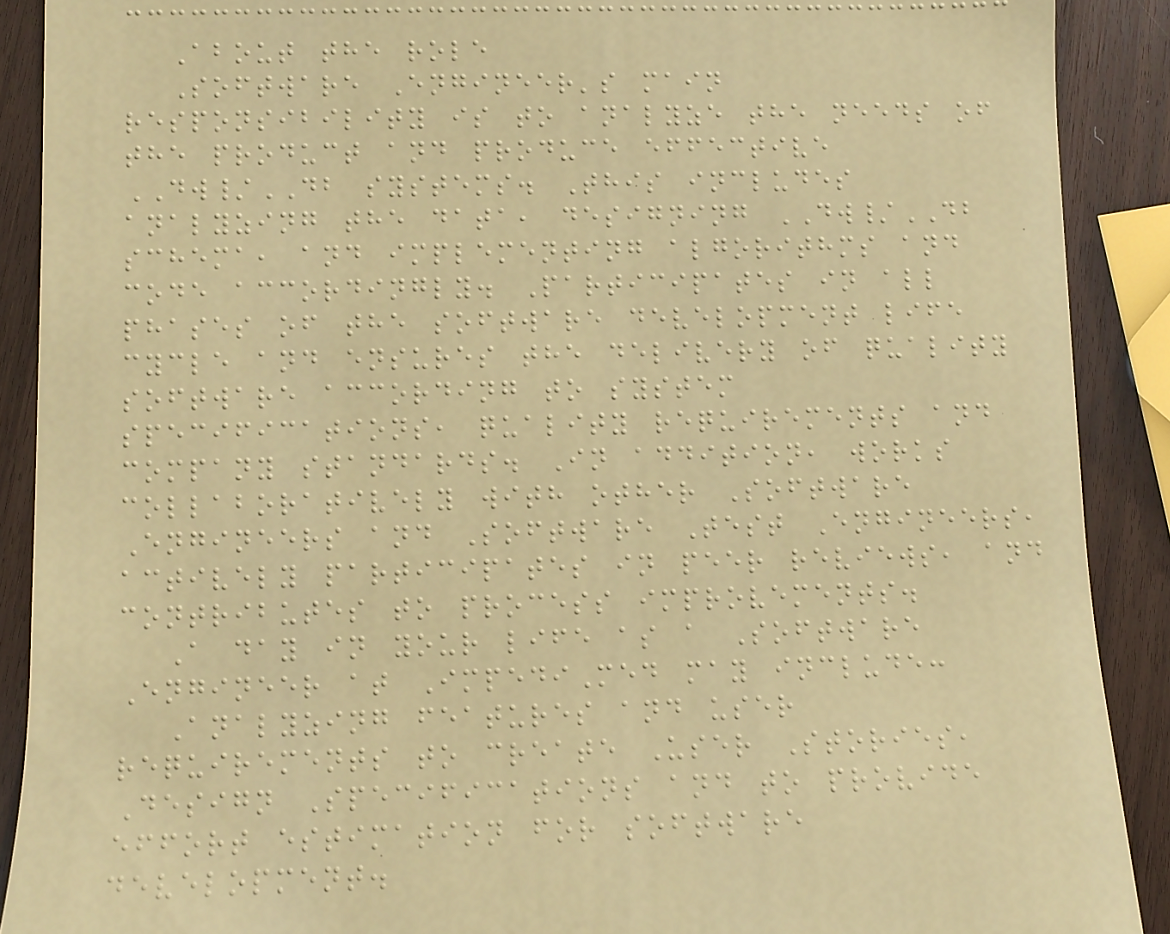About the role
Software Engineer's main
responsibility is to analyze the needs of
the product and produce effective
DW/DB systems. This includes
analyzing the data, designing DW/DB
schema, and implementing algorithms and
code accordingly. Participates in all
phases of the software development life
cycle and ensures the delivery of quality
software according to system
specifications, quality requirements and
company standards. In addition, works
collaboratively with other Software
Engineers and Software Test Engineers,
actively participates in peer reviews, and
contributes to process improvements.
A day in your life as a Software
Engineer at ImpediMed may include:
Analyzing features and user
requirements to create User Stories,
Design Specifications and to provide
effort estimation for software
development.
